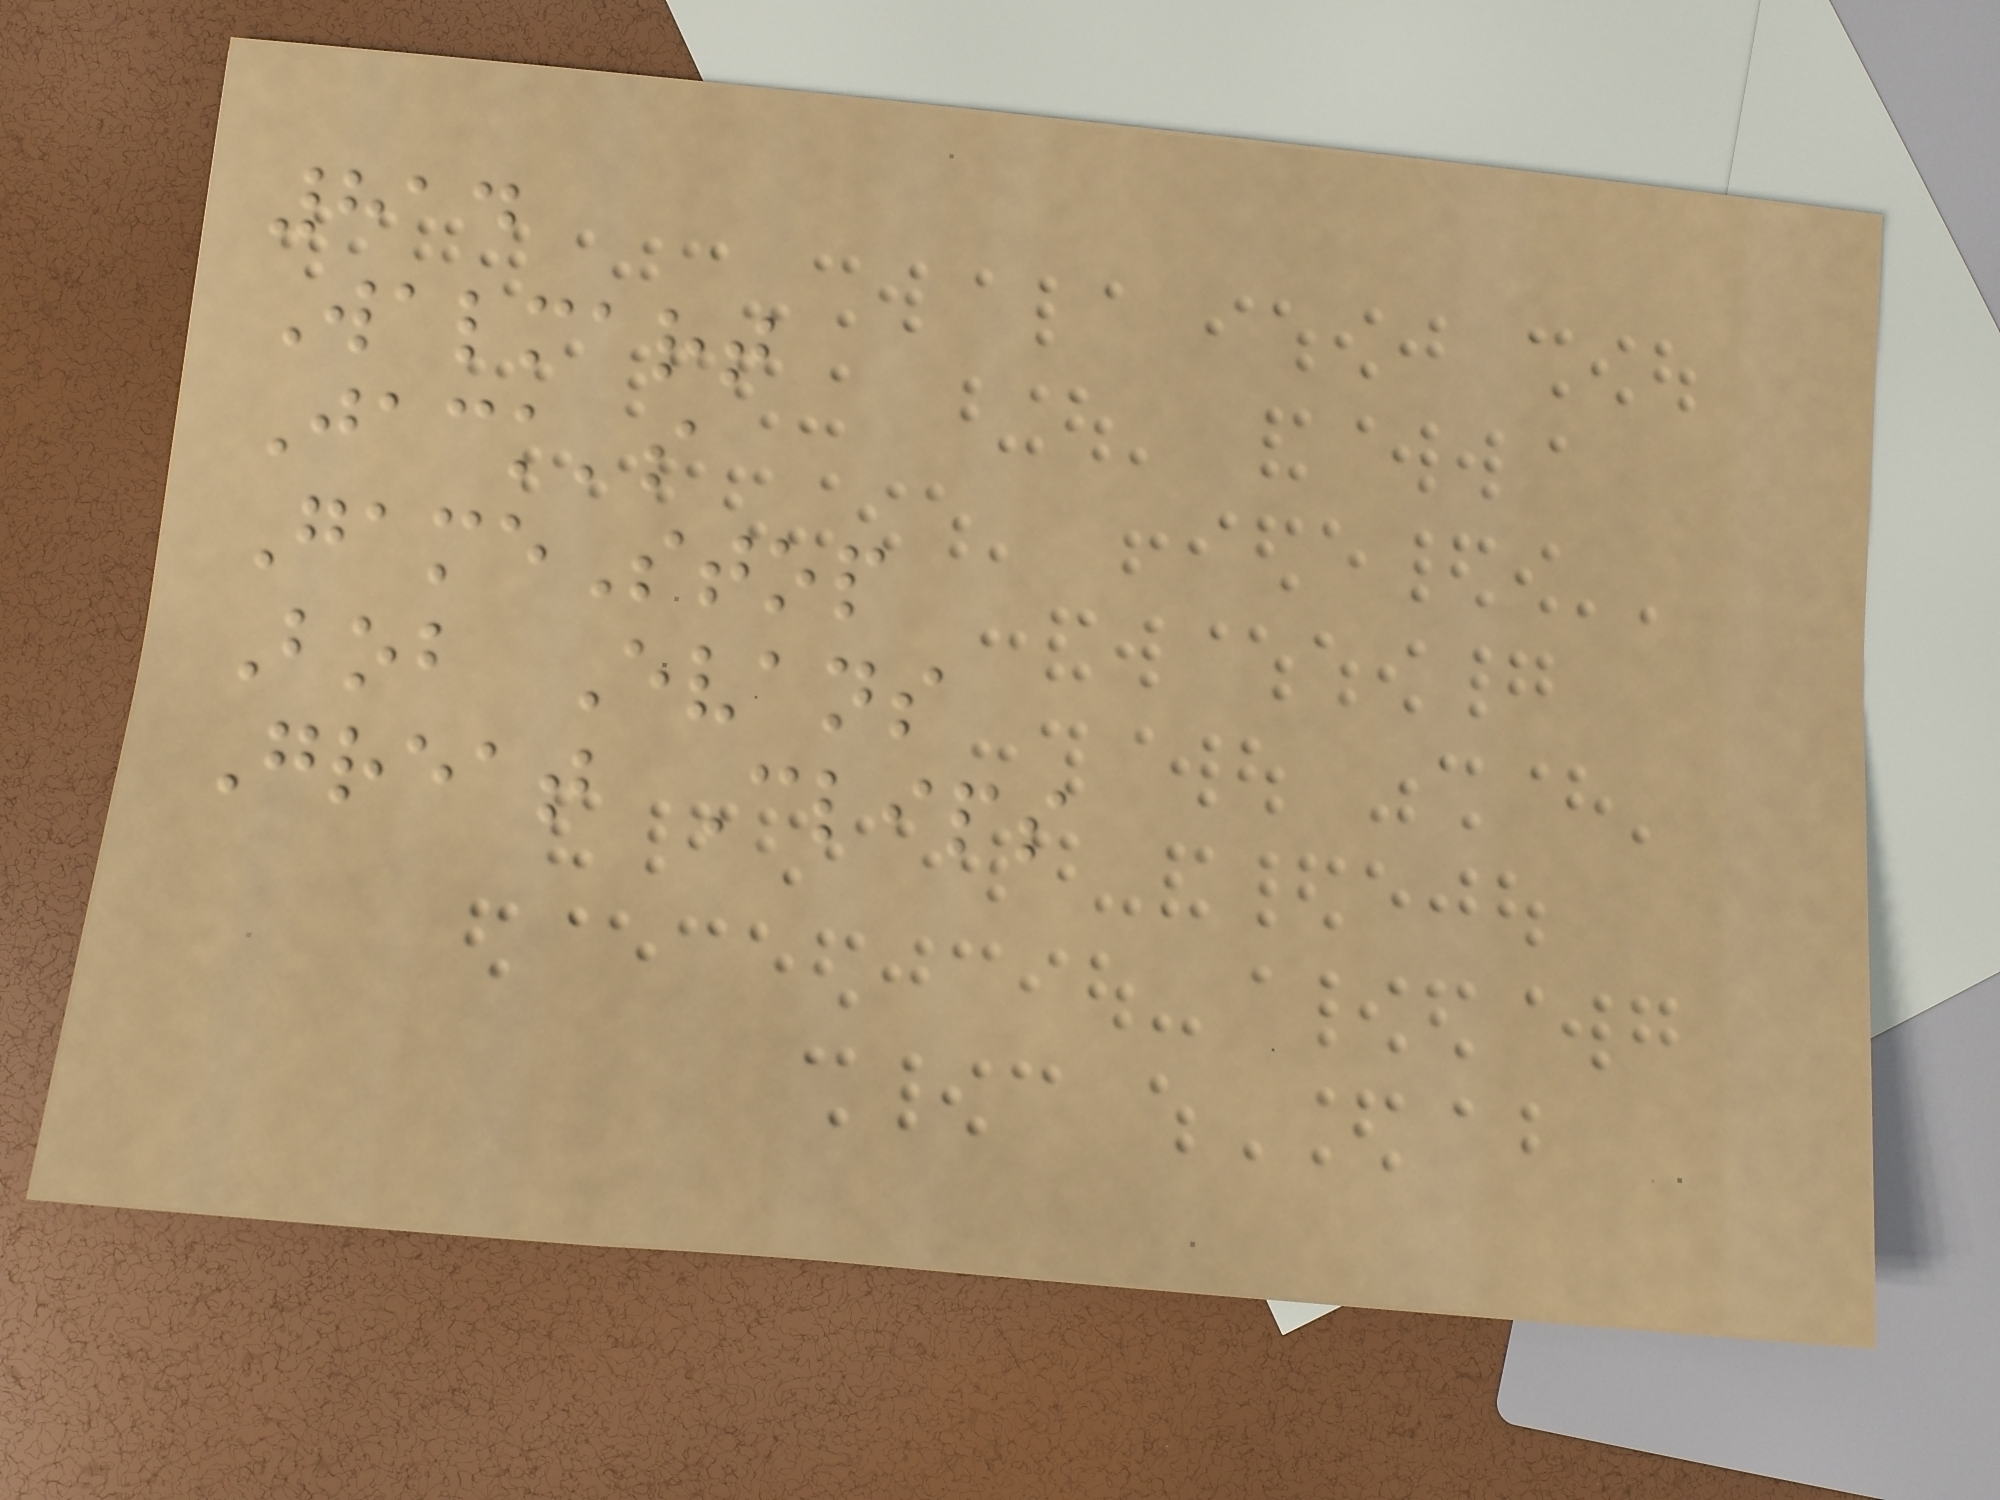814
Walmart
Jack's
GameStop
Bob Evans
Great Clips
